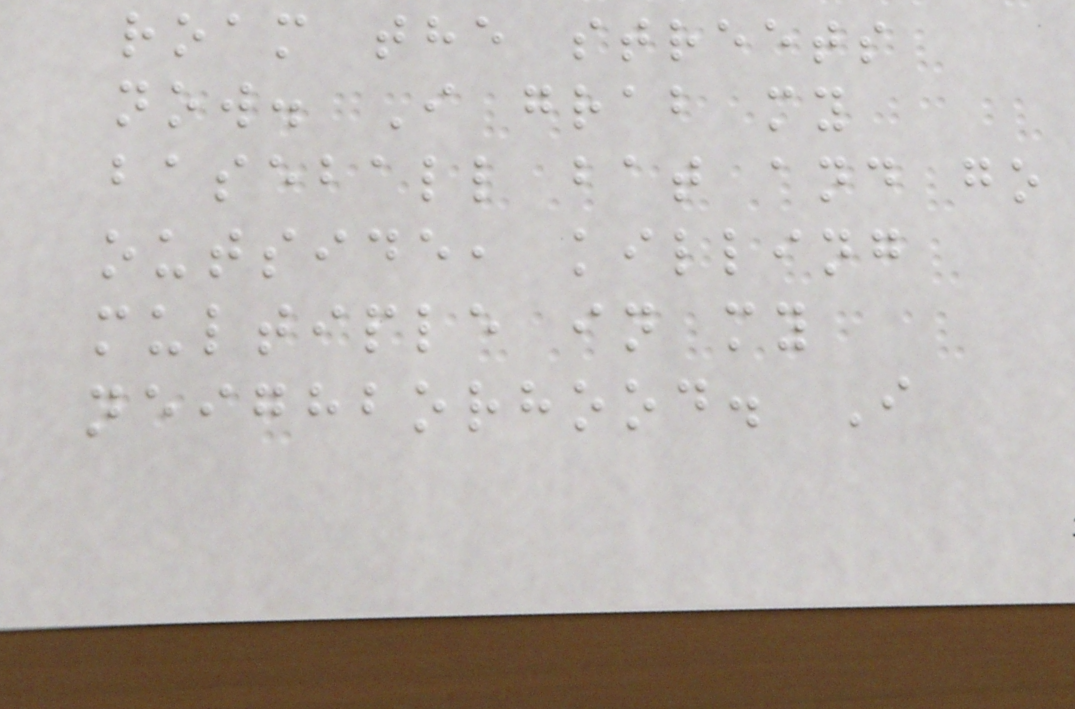roam the streets
now. I grab my
baseball bat and go
outside, killing
multiple in my
neighborhood. I
